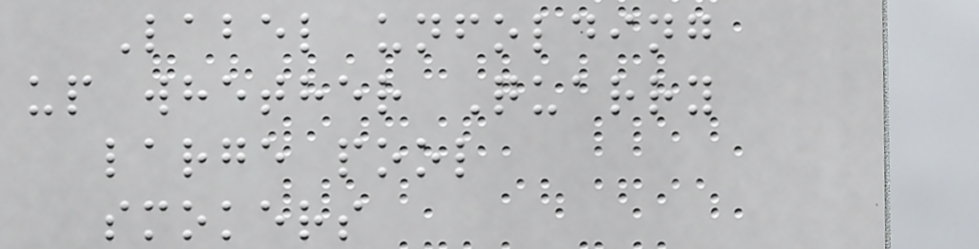Label unfolding
up whether Quarry
large pool
smokers
